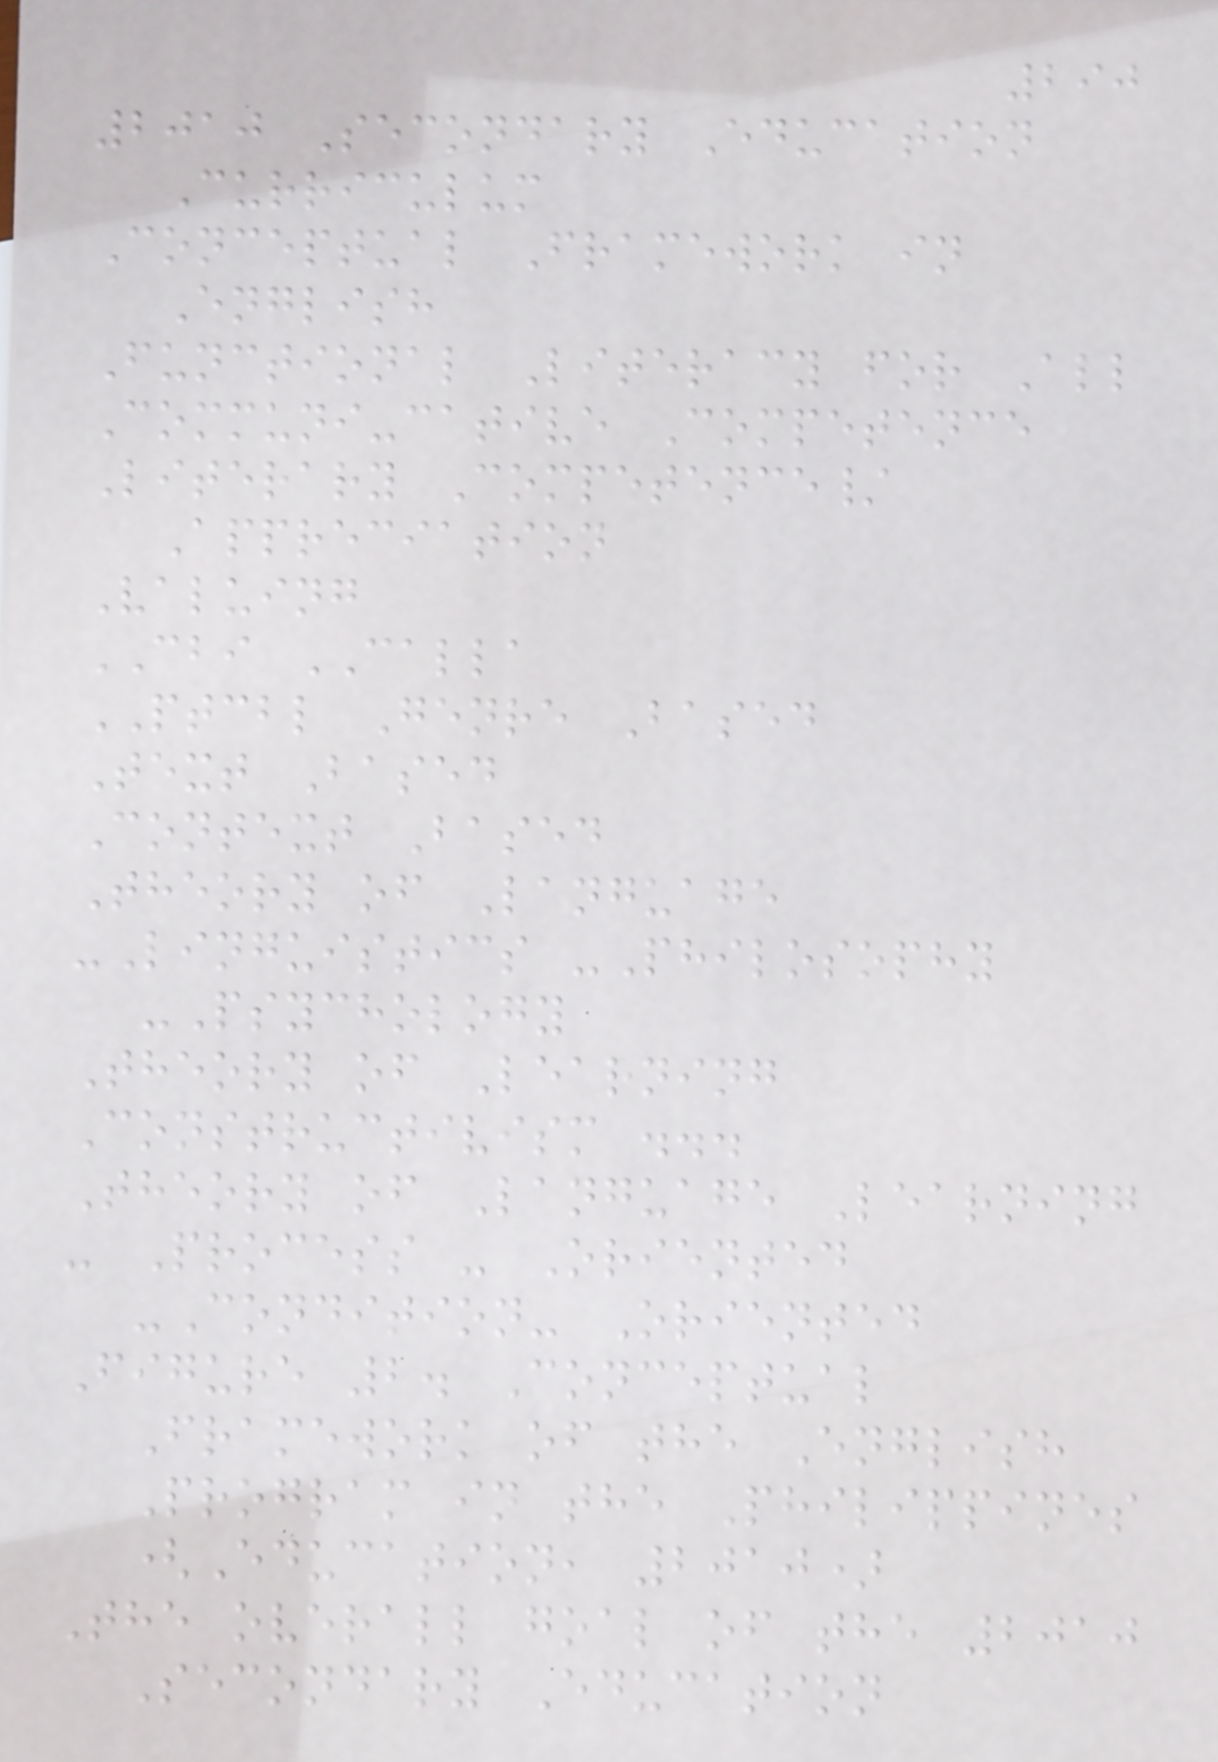290
2010 Secondary Education
Curriculum
Conceptual Framework in
English
Functional Literacy for All
Communi-cative Competence
Literary Competence/
Appreciation
Valuing
CBI CALLA
PTCBL Genre Based
Text Based
Context Based
Theory of Language
-Linguistics -Philosophy
-Psychology
Theory of Learning
Constructivism ...
Theory of Language Learning
- Process - Oriented
-Condition- Oriented
Figure 2. Conceptual
Framework of the English
Program in the Philippines
(Education, 2010)
The overall goal of the 2010
Secondary Education
